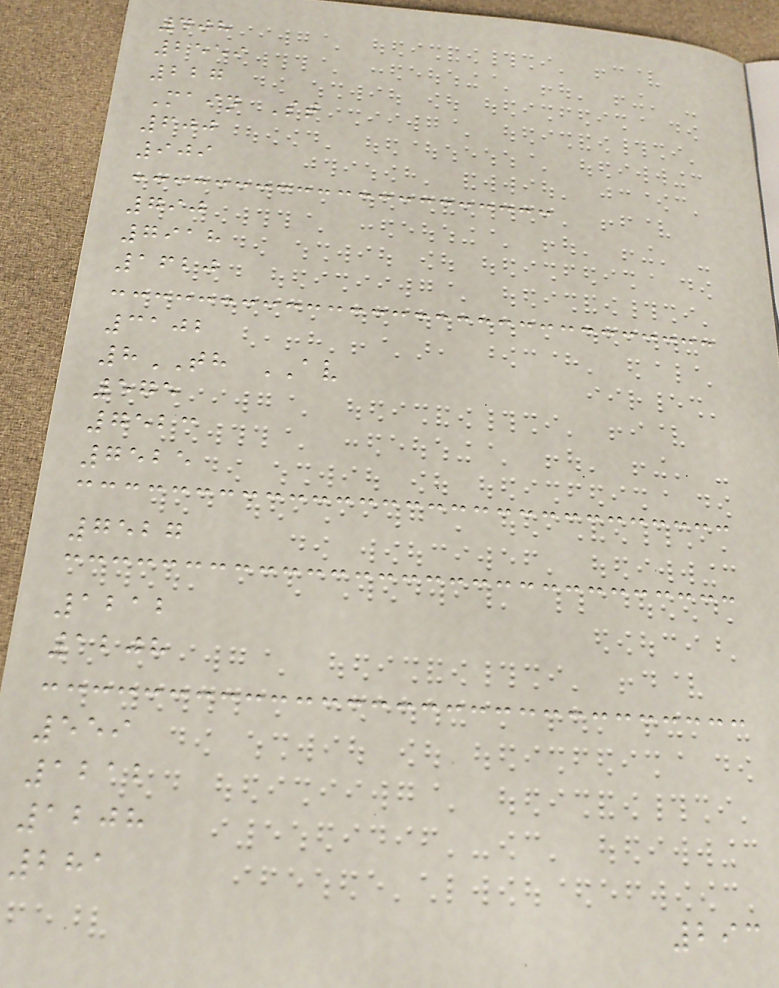408
2559
227
Main St
600
909
790
7918
1620
3102
8TH AV
575
7523
7525
7527
1212
1208
559
1212
1208
281
293
